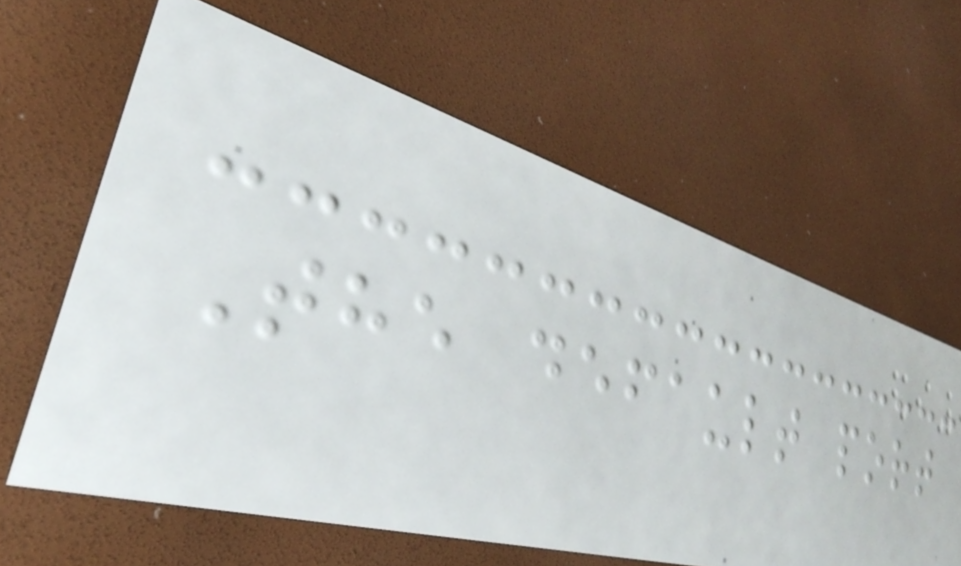The default port
